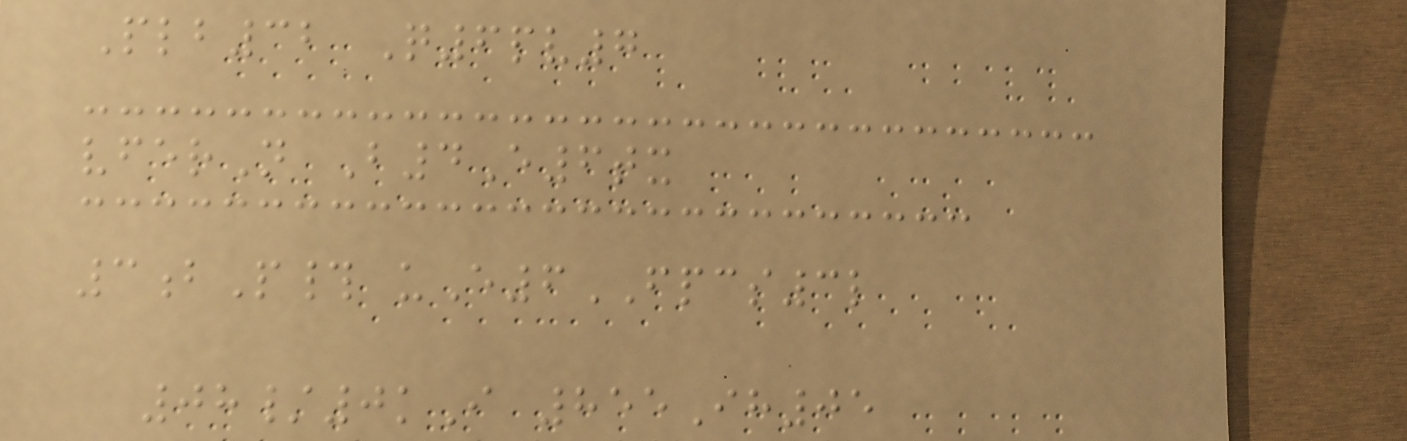Plb32 Q6pv7
vferN B4E6tx
3bP# uE6FPCS3l
08/0kI 855Ih05
